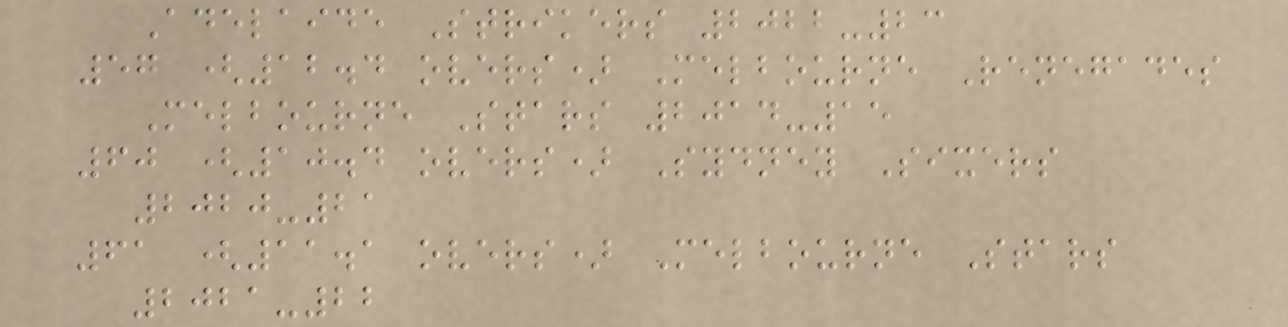Adelaide Strikers 2022-23
57 (12.4 overs) Melbourne Renegades
Melbourne Stars 2014-15
60 (10.4 overs) Sydney Sixers
2020-21
61 (11.1 overs) Melbourne Stars
2021-22
